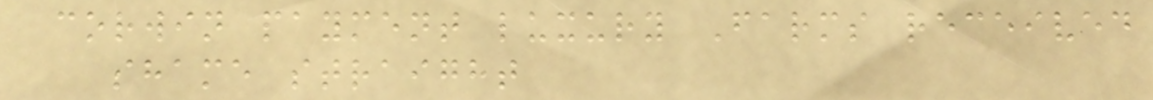corwin payment luxury Farms received
shame straight
